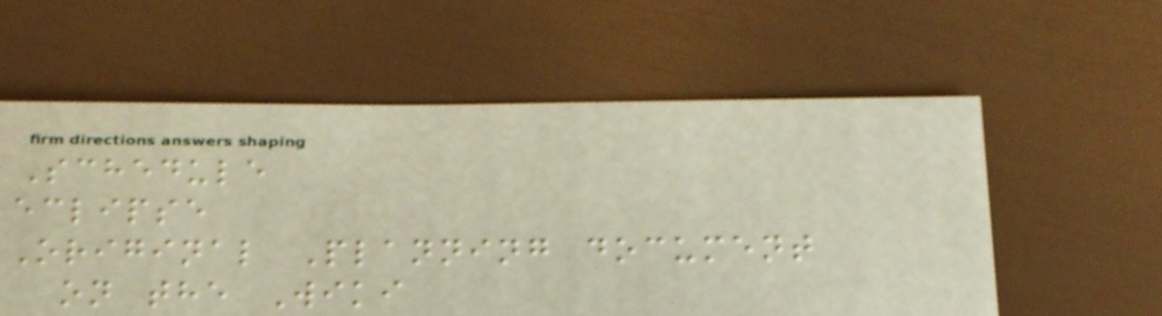Schedule
eclipse
Original Planning document
on the Wiki
